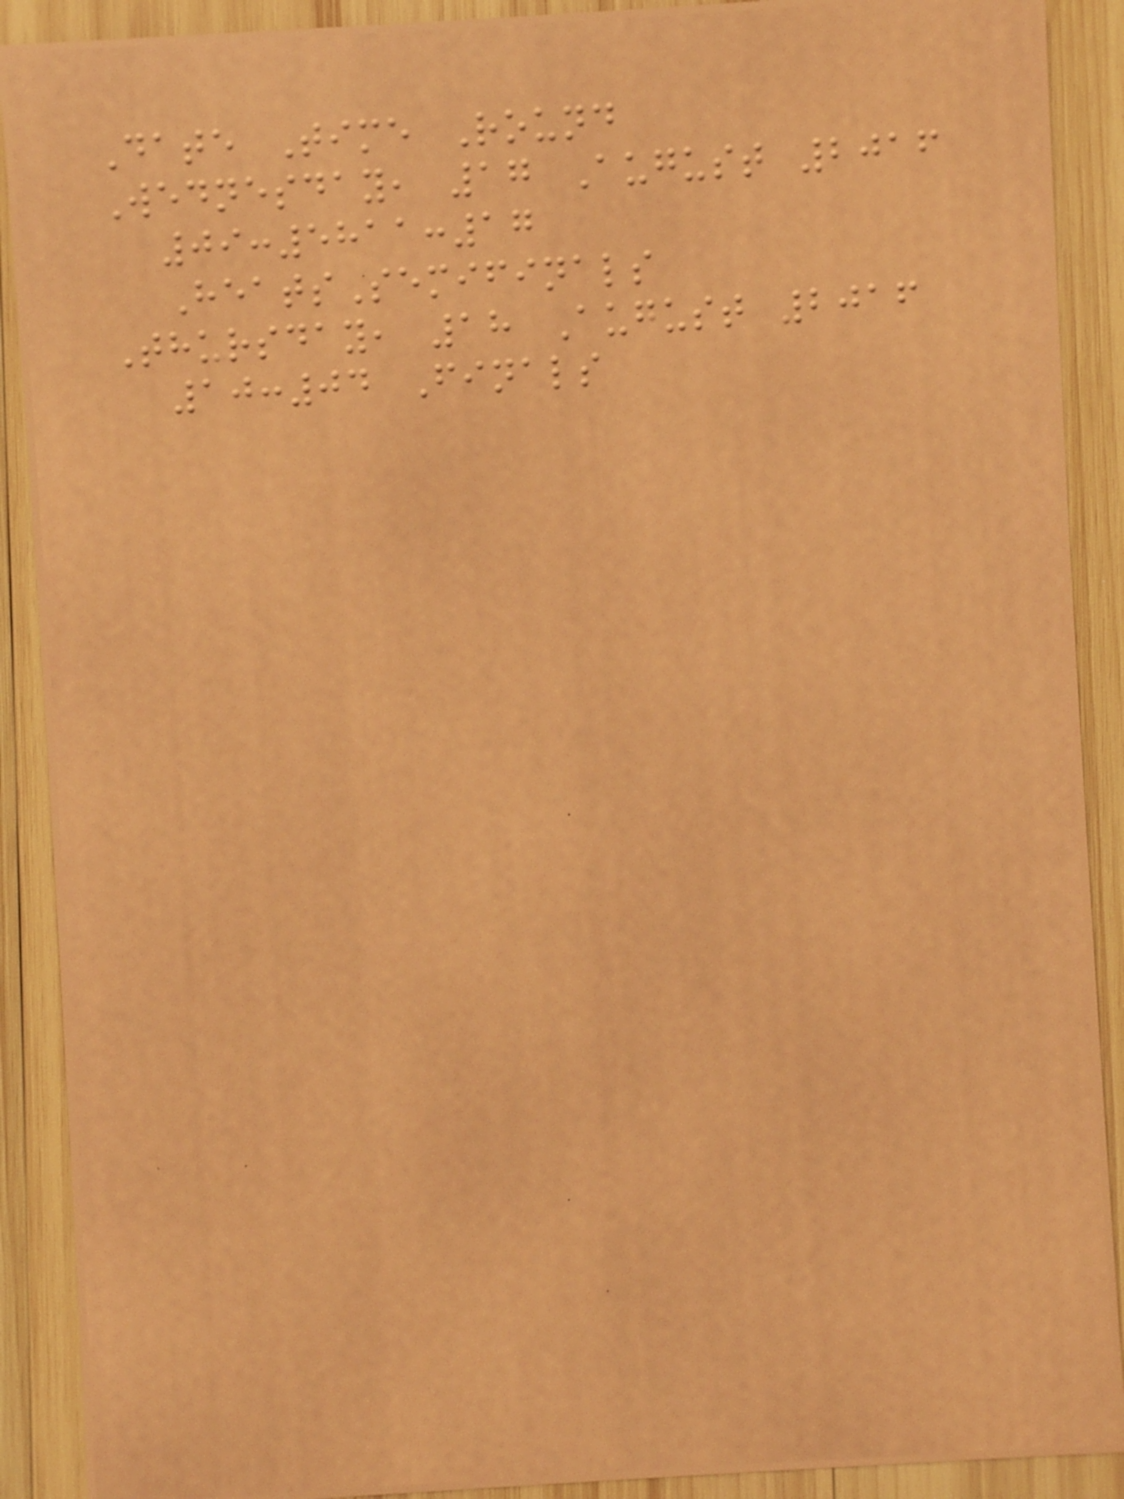Date Time Round
Wednesday, 17 August 2016
09:5811:17
HeatsSemifinals
Thursday, 18 August 2016
10:04 Finals
